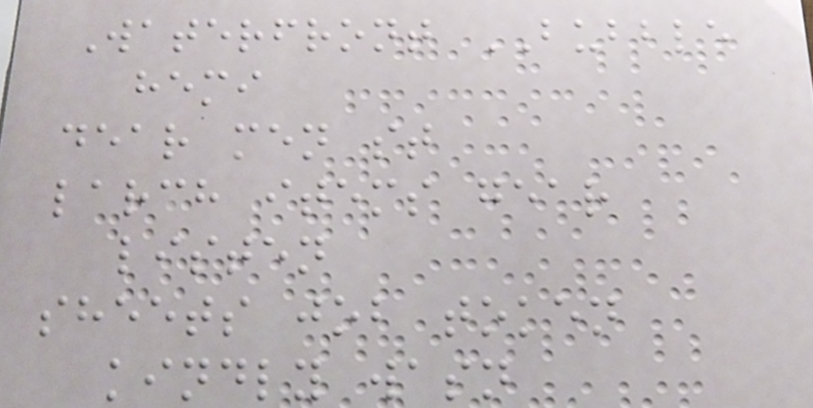Waterfront BUBBLE
hemi
dear men st
larch items gear
listen
sheets job token
kindly wasn
